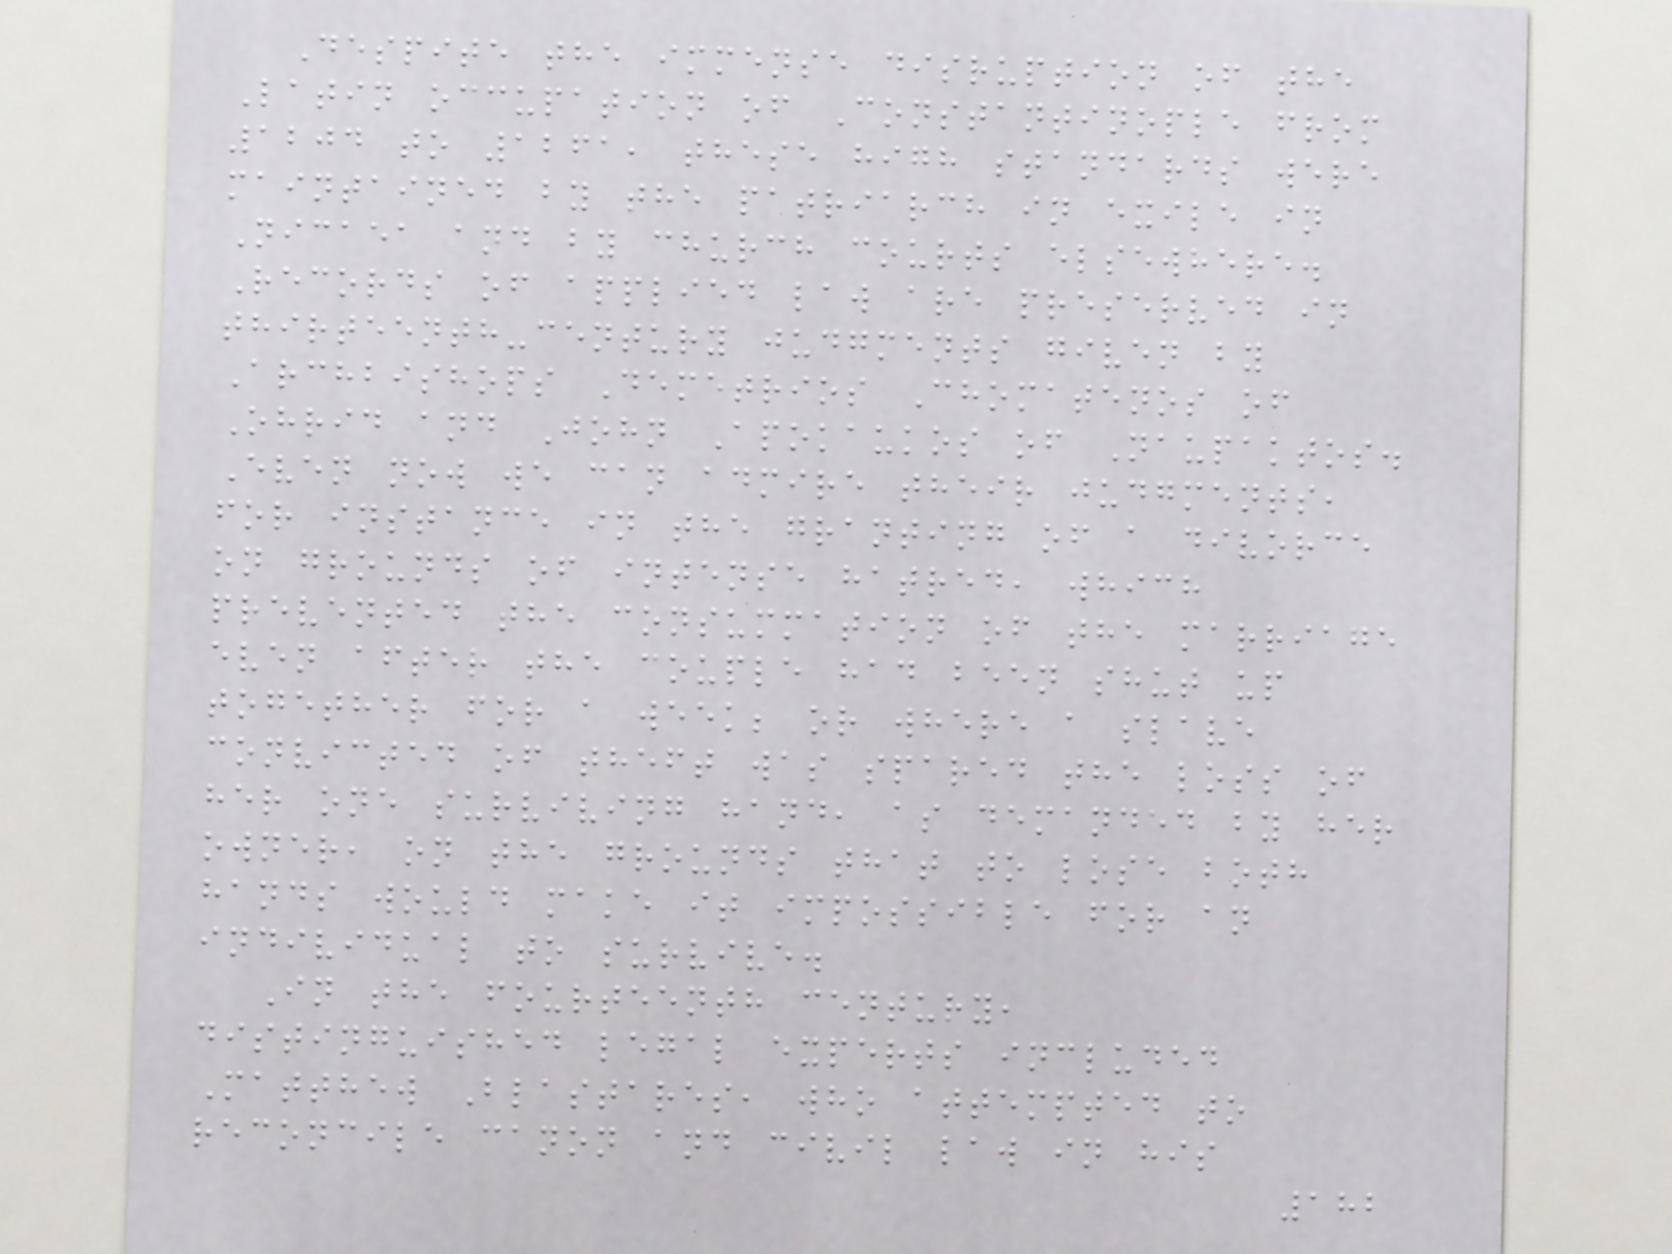Despite the immense disruption of the
Latin occupation of Constantinople from
1204 to 1261, these high standards were
maintained by the patriarch in exile in
Nicaea and by church courts elsewhere.
Records of applied law are preserved in
thirteenth-century judgments given by
Archbishops Demetrios Chomatenos of
Ohrid and John Apokaukos of Naupaktos.
Even now we can admire their judgments,
for instance in the granting of a divorce
on grounds of intense hatred, which
prevented the consummation of the marriage
even after the couple had been shut up
together for a week; or where a slave
convicted of theft was spared the loss of
her one surviving hand, as demanded by her
owner, on the grounds that to lose both
hands would make it impossible for an
individual to survive.
In the fourteenth century,
distinguished legal experts included
Matthew Blastares, who attempted to
reconcile canon and civil law in his
182
